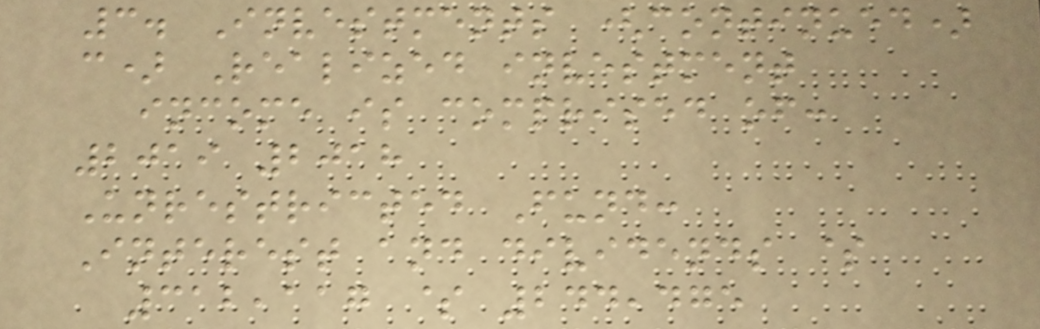3. Investments (continued)
c) Realized investment
income is comprised of:
2019 2018
Unrestricted Fund:
Interest and dividends $
312,117 $ 244,475
